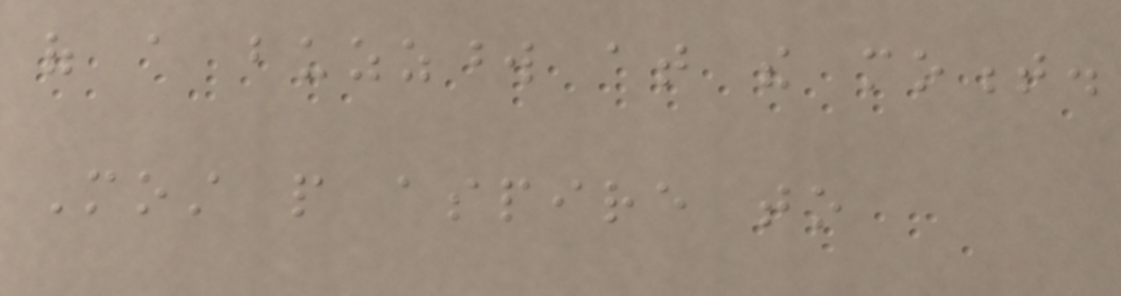of a buzzword at the moment.
Most people aspire to
